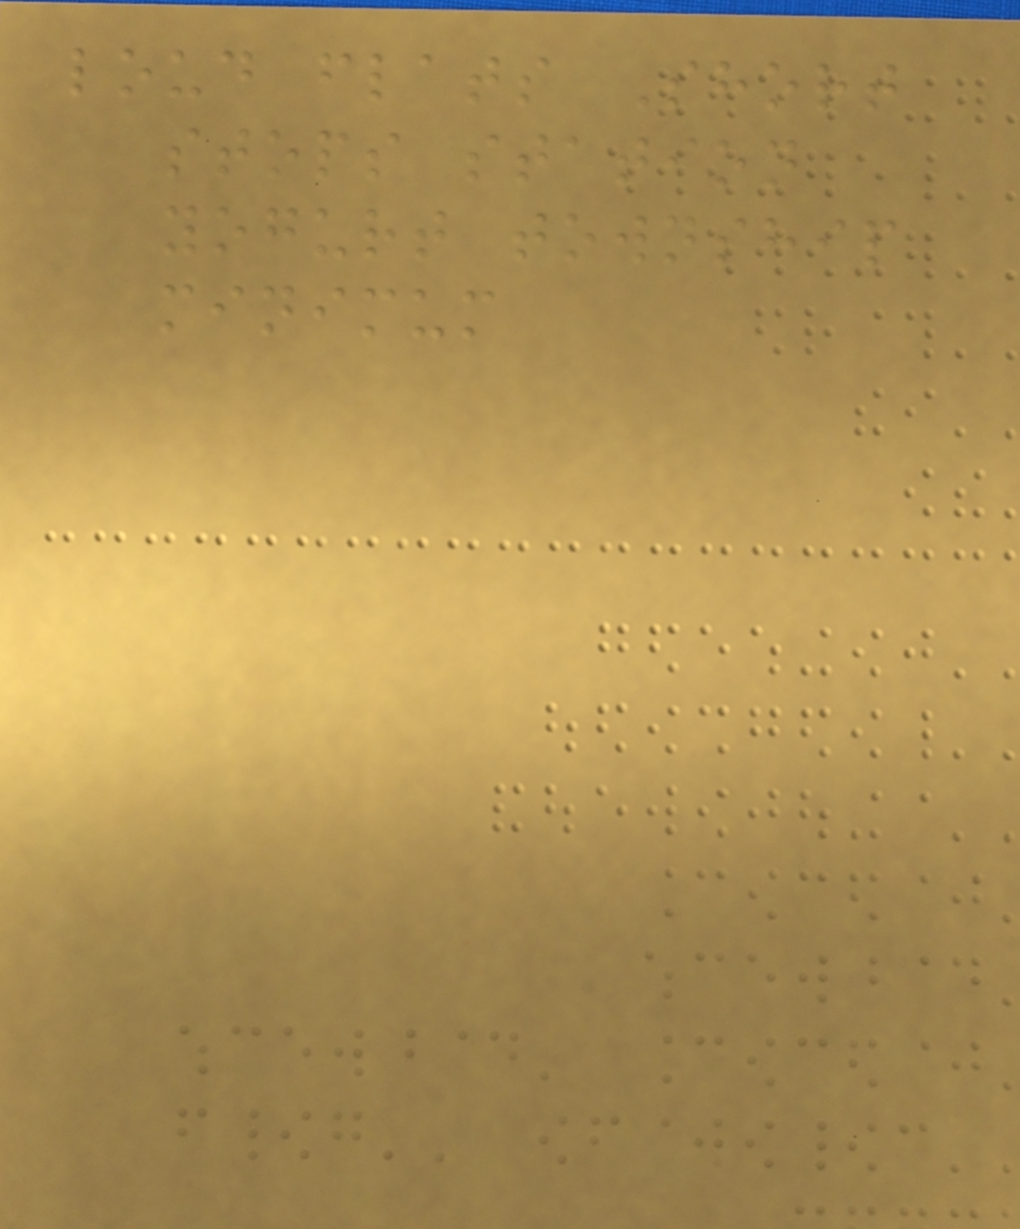loud flats Short
stops station
yogurt township
minimum
